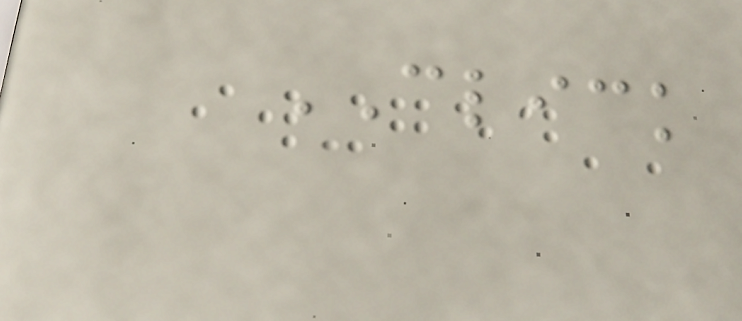CLICK
